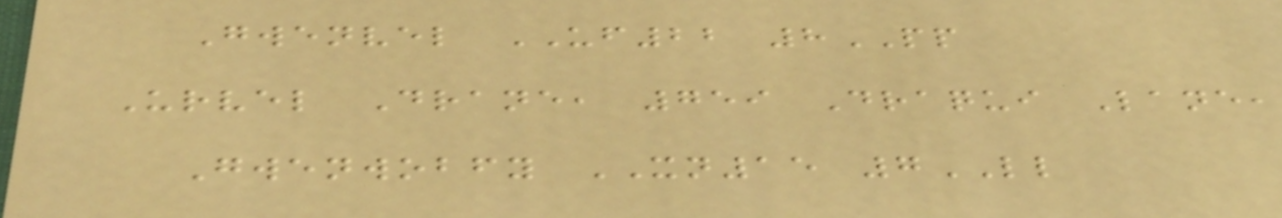Gwenvel UF22 8PP
Urvel Drane, 759 Draqui Lane,
Gwenwobfy XN15 7LL
